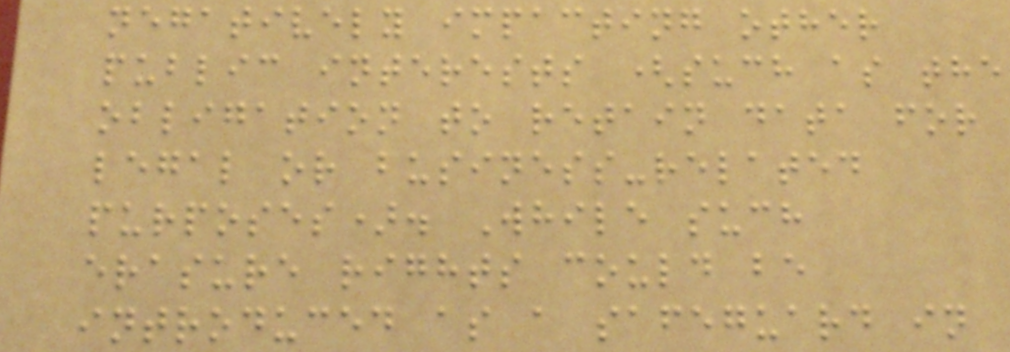negatively impacting other
public interests (such as the
obligation to retain data for
legal or business-related
purposes). While such
erasure rights could be
introduced as a safeguard in
